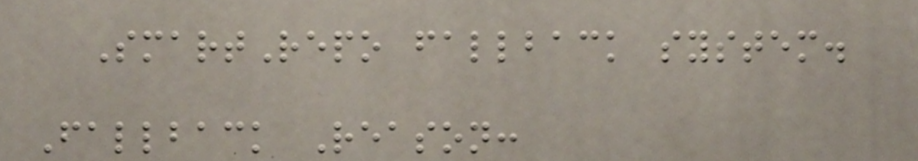SmartRepo fallback system.
Fallback Reason:
